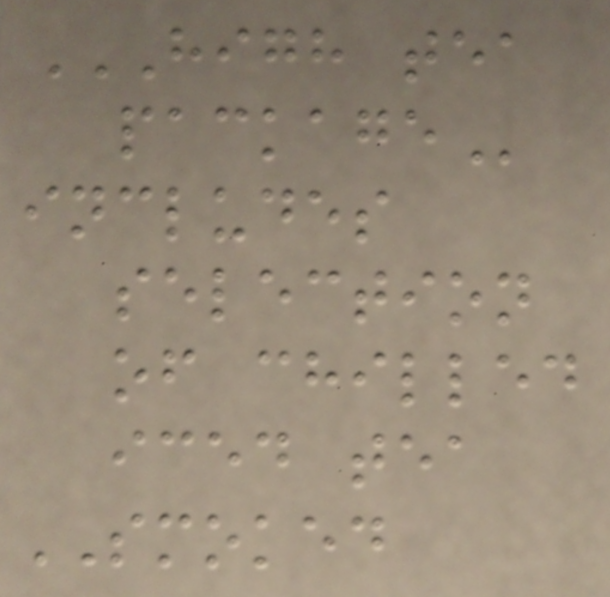HIGH TEA
PACKAGE
includes
selection
of chilled
iced tea
SMOKED
